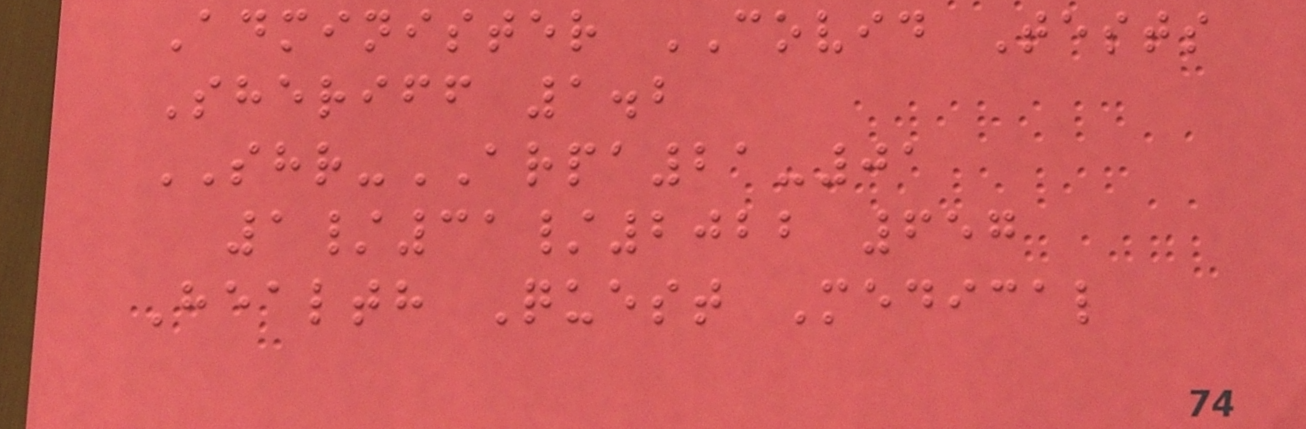Administer COVID Tests
Sheriff 1.2
SHR-ARPA21-01
1/31/2022 657
Health Quest Medical
